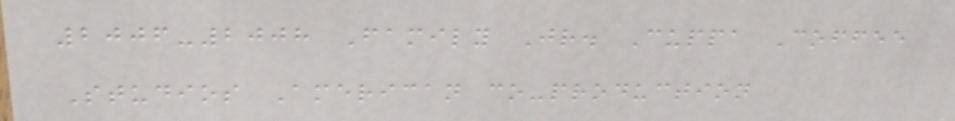2006-2008 Family Jr. Cuppa Coffee
Studios American co-production
